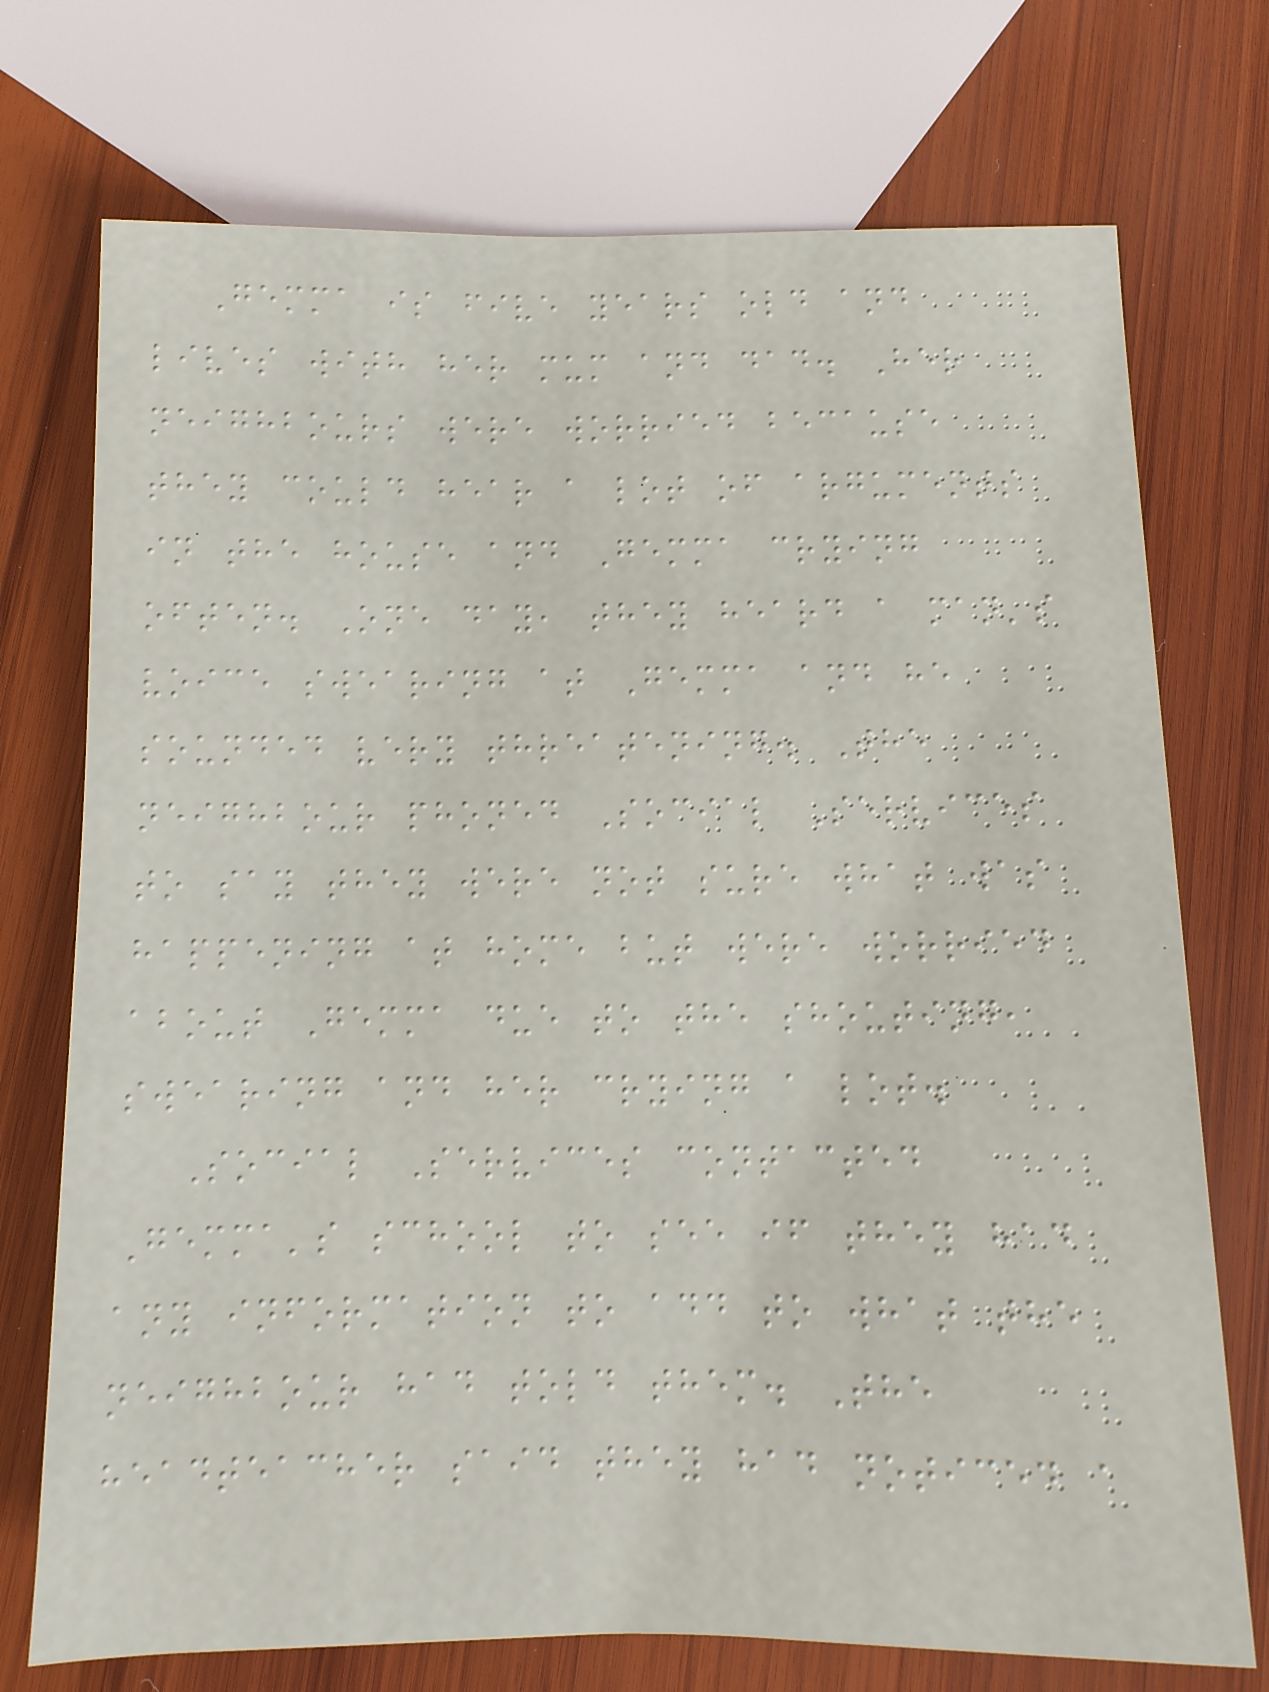Gemma is five years old and
lives with her mum and dad. Her
neighbours were worried because
they could hear a lot of arguments
in the house and Gemma crying
often. One day, they heard a man's
voice swearing at Gemma and he
sounded very threatening. The
neighbour phoned Social Services
to say they were not sure what was
happening at home but were worried
about Gemma due to the shouting,
swearing and her crying a lot.
Social Services contacted
Gemma's school to see if they had
any information to add to what the
neighbour had told them. The
headteacher said they had noticed a
